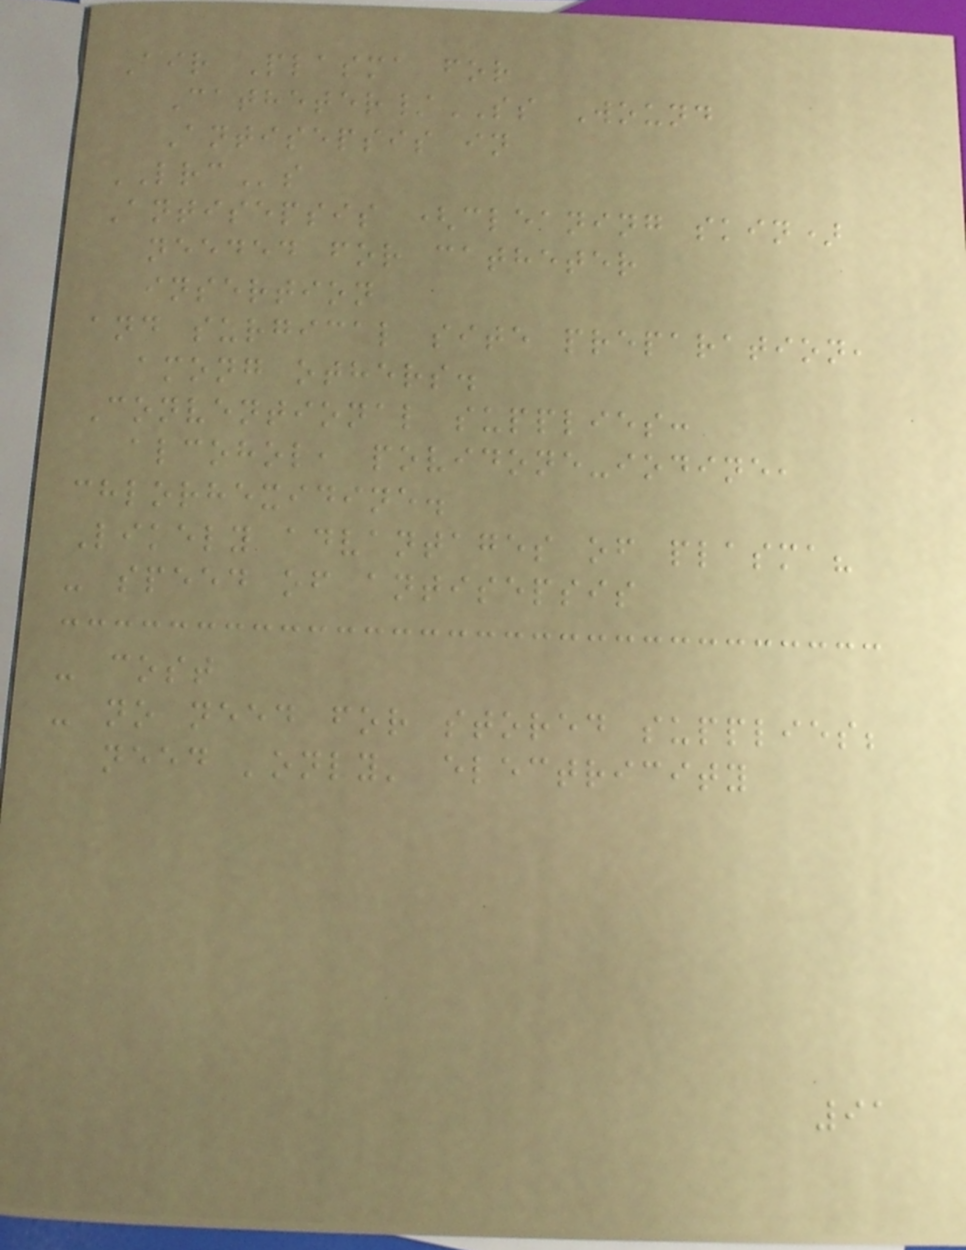Air Plasma for
Catheter/SS Wound
Antisepsis in
LRCs
Antisepsis (cleaning skin)
needed for catheter
insertion
and surgical site preparation,
among others.
Conventional supplies:
alcohol, povidone-iodine,
chlorhexidine.
Likely advantages of plasma?
- speed of antisepsis
- cost
- no need for stored supplies;
need 'only' electricity
91
